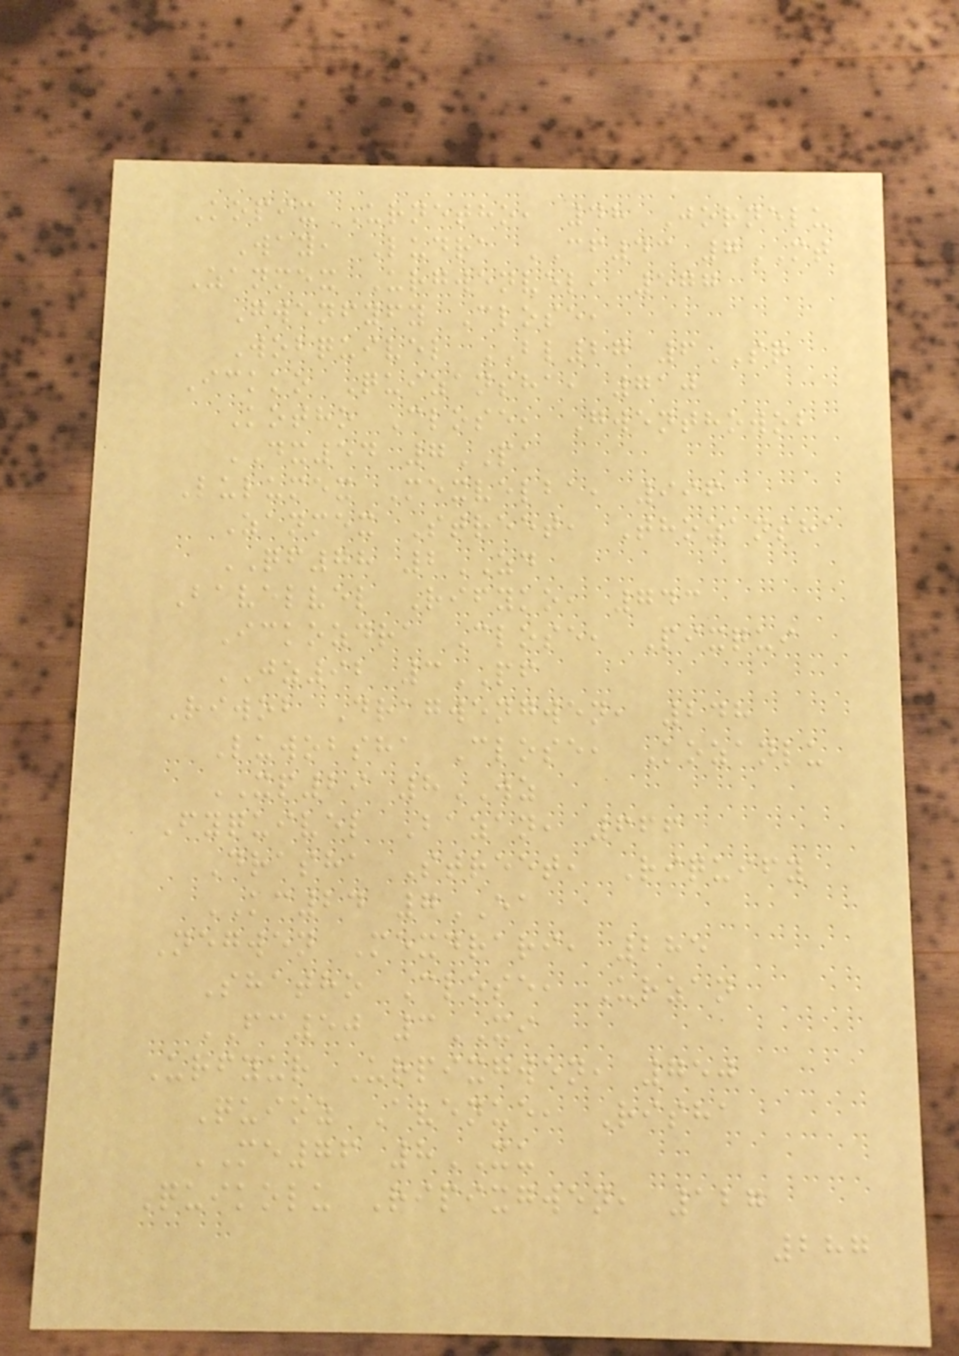Kopix Urnetho, 48 Jornelu
Way, Ludra CF43 7MT
Zanmex Urgwenvel, 577
Gwenfyfy Close,
Wobquivel BL27 6SQ
Ickko Quizansha, 710
Kotho Close, Gwenthowob
DX54 7PA
Lulumex Mexvelba, 996
Zanmex Street, Thozansha
QF78 2ZD
Bavelvel Rifyko, 743
Ickozdra Close, Pixqui
JZ92 3PF
Riwob Dragwengwen, 248
Luwobsha Close, Kozanlu
XP29 8WZ
Fyquivel Bazan, 666
Drasha Street, Riquify
KC24 7EA
Negwen Mexdrari, 285
Shatho Close, Urzan
FC50 3XI
Urfyur Urpixgwen, 750
Quioz Avenue, Risha
ME76 8XU
Quikolu Ripixgwen, 127
287
